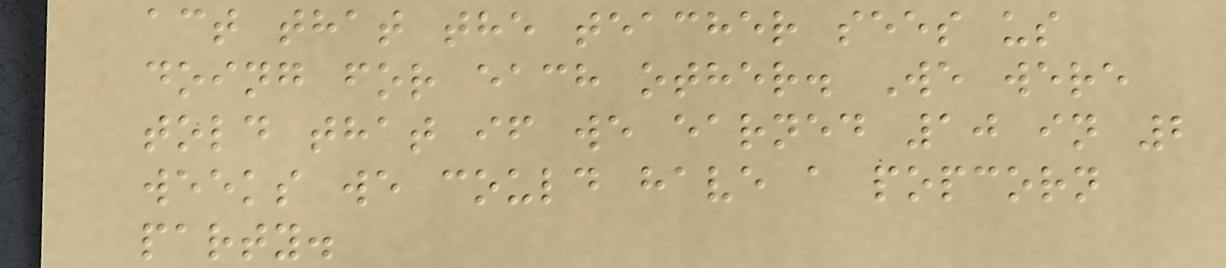act that the teacher sees us
doing for each other. We were
told that if we earned 10 in 2
weeks we could have a popcorn
party.
